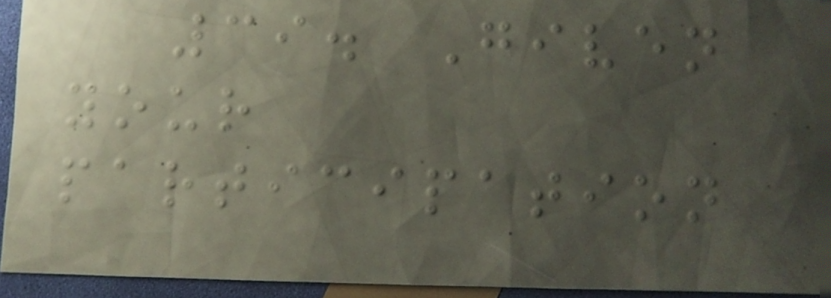39. Given
your
participation
